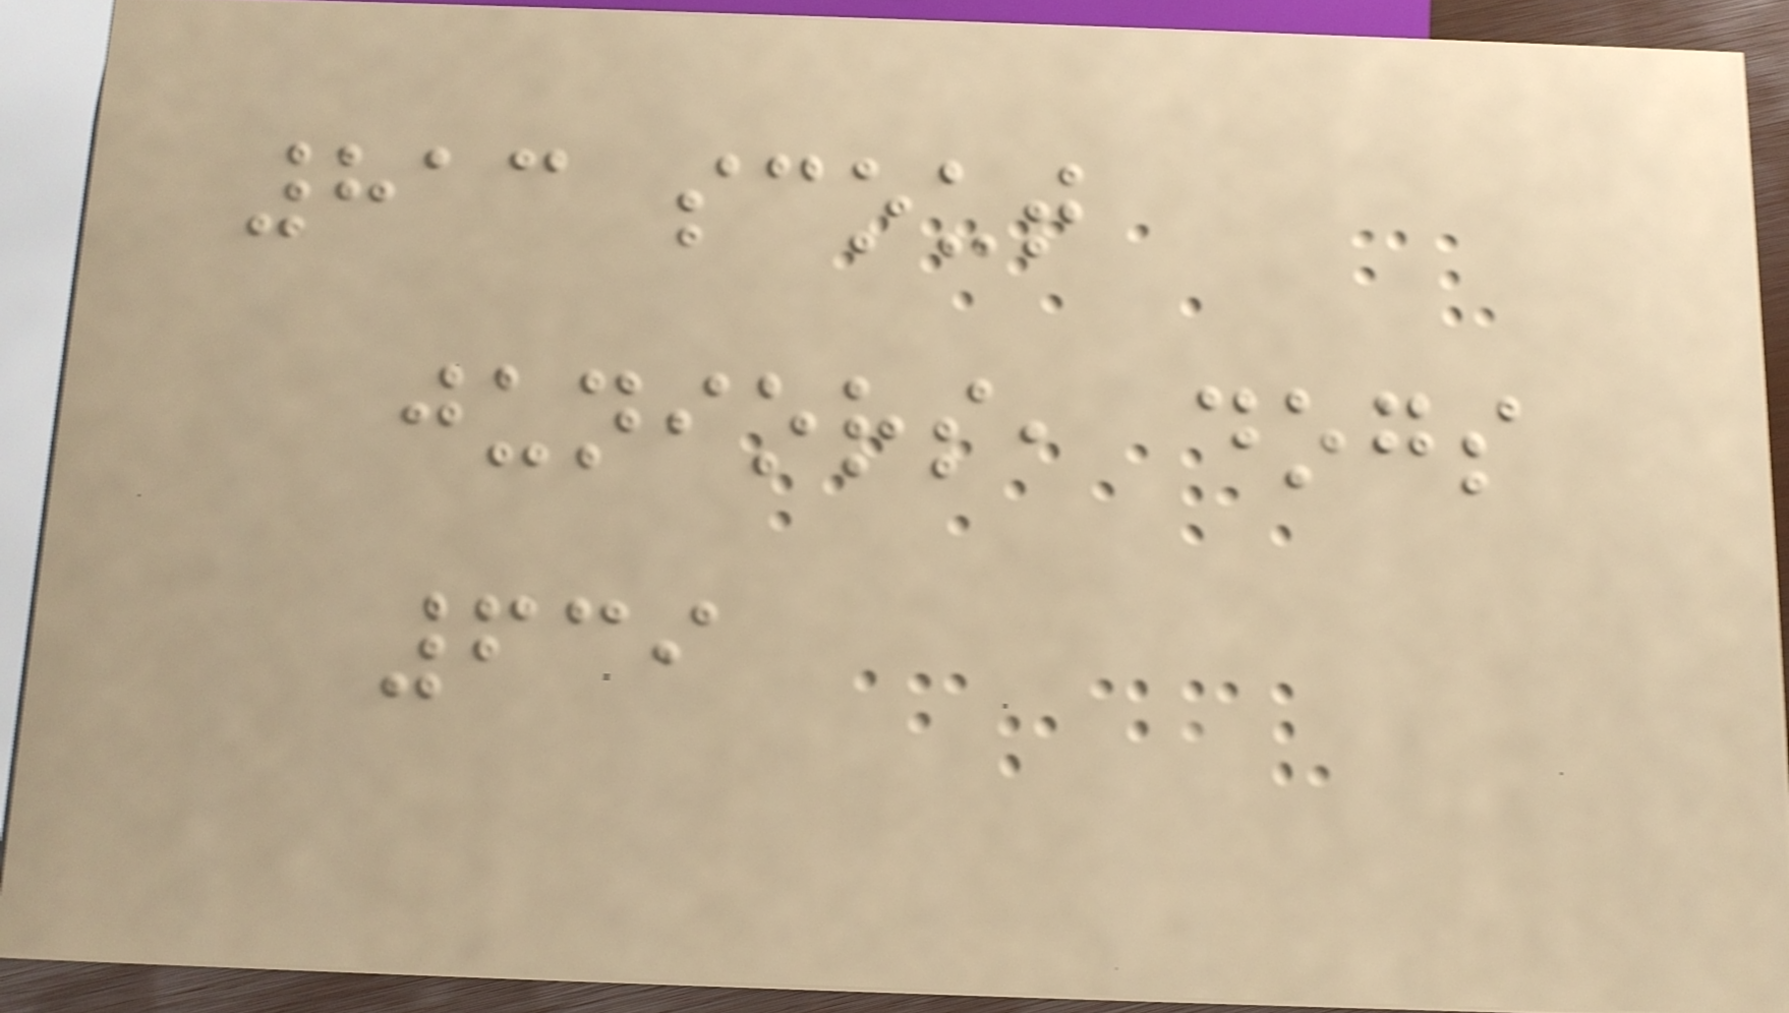813 scout
juniors, dogs
639
